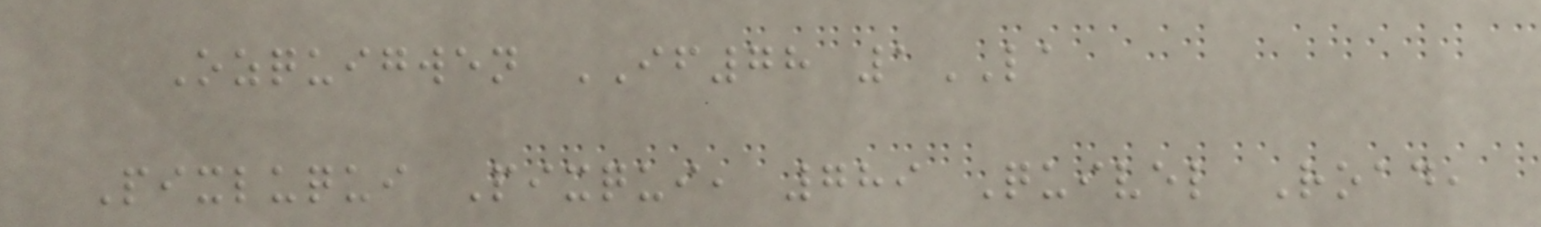Ozquigwen IF78 1LA
Pixluqui Pixqui, 789 Quivel Road,
